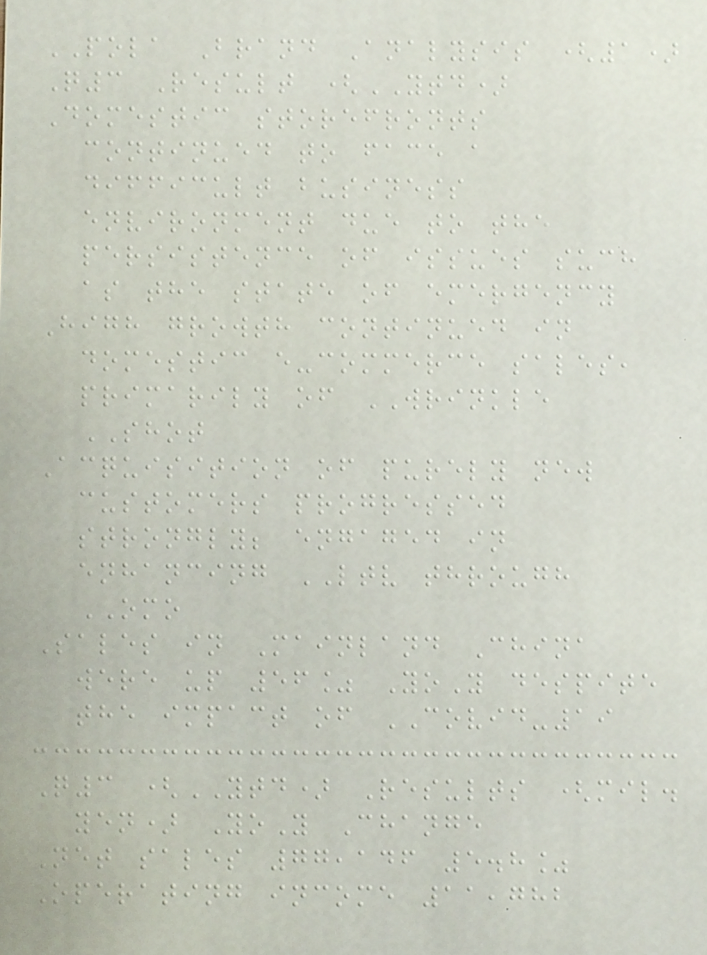POLA Brand Analysis (1)
Q3 Result (YTD)
Domestic storefronts
continued to face a
difficult business
environment due to the
persistence of issues such
as the state of emergency
High growth continued in
domestic e-commerce sales,
primarily of WRINKLE
SHOT
Acquisition of purely new
customers progressed
strongly; engaged in
enhancing LTV through
OMO
Sales in Mainland China
were up 56% YoY despite
the impact of COVID-19
Q3 (YTD) Results (mil.
yen) YoY Change
Net sales 77,146 5.8%
Operating income 11,782
